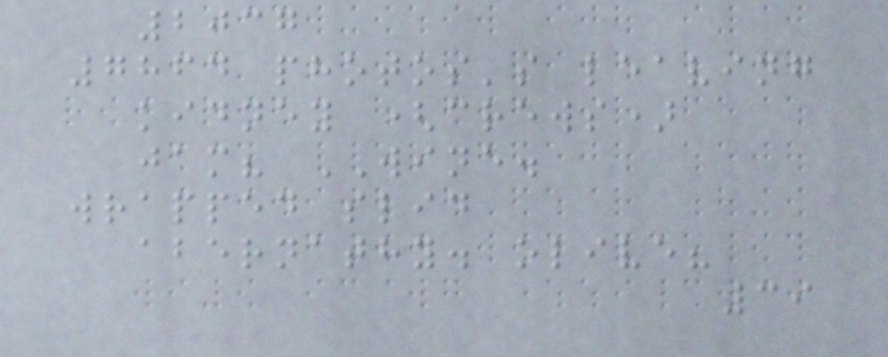2037
7864 photos's leaving
kidney (crews)
jam? WINE.
wrapped slid
abernathy. olive?
39
